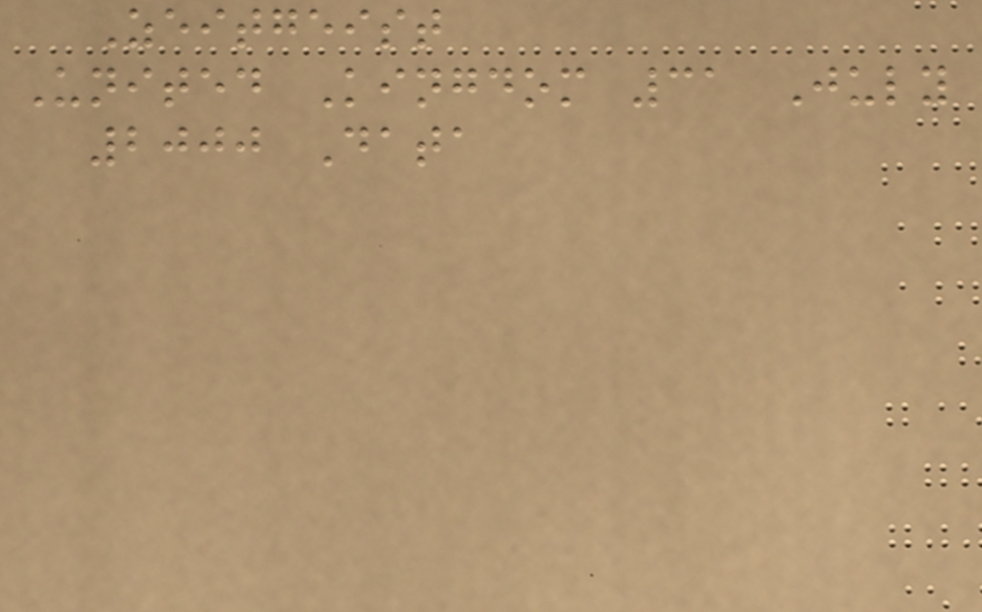Zeitgeist
United Kingdom 31 July
2000 Data
